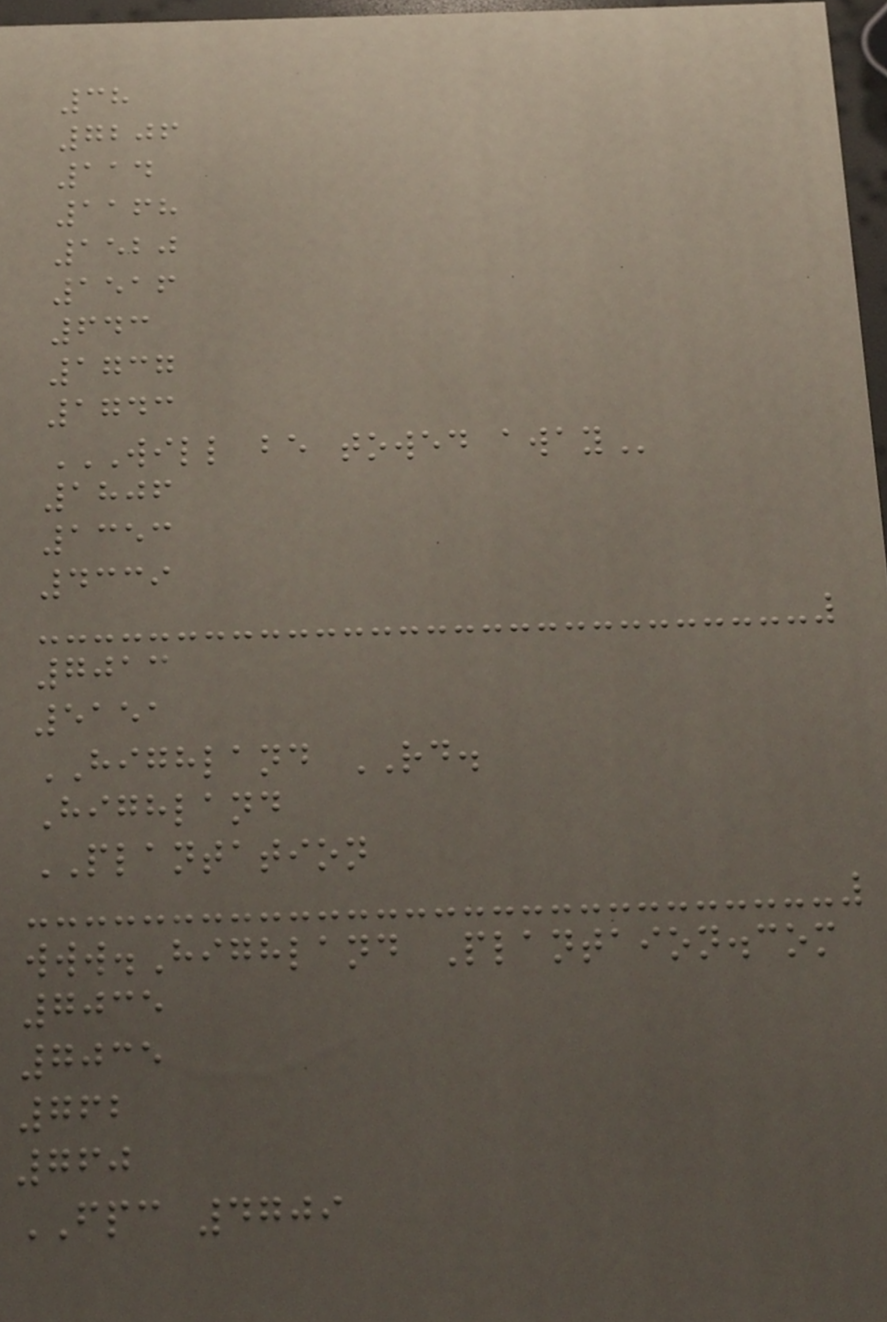38
7206
114
1168
1520
1516
643
1737
1743
WILL BE TOWED AWAY
1806
1353
4339
7013
5151
HIGHLAND RD.
Highland
PLANTATION
www.Highland Plantaion.com
7035
7035
762
760
FPC 4709
